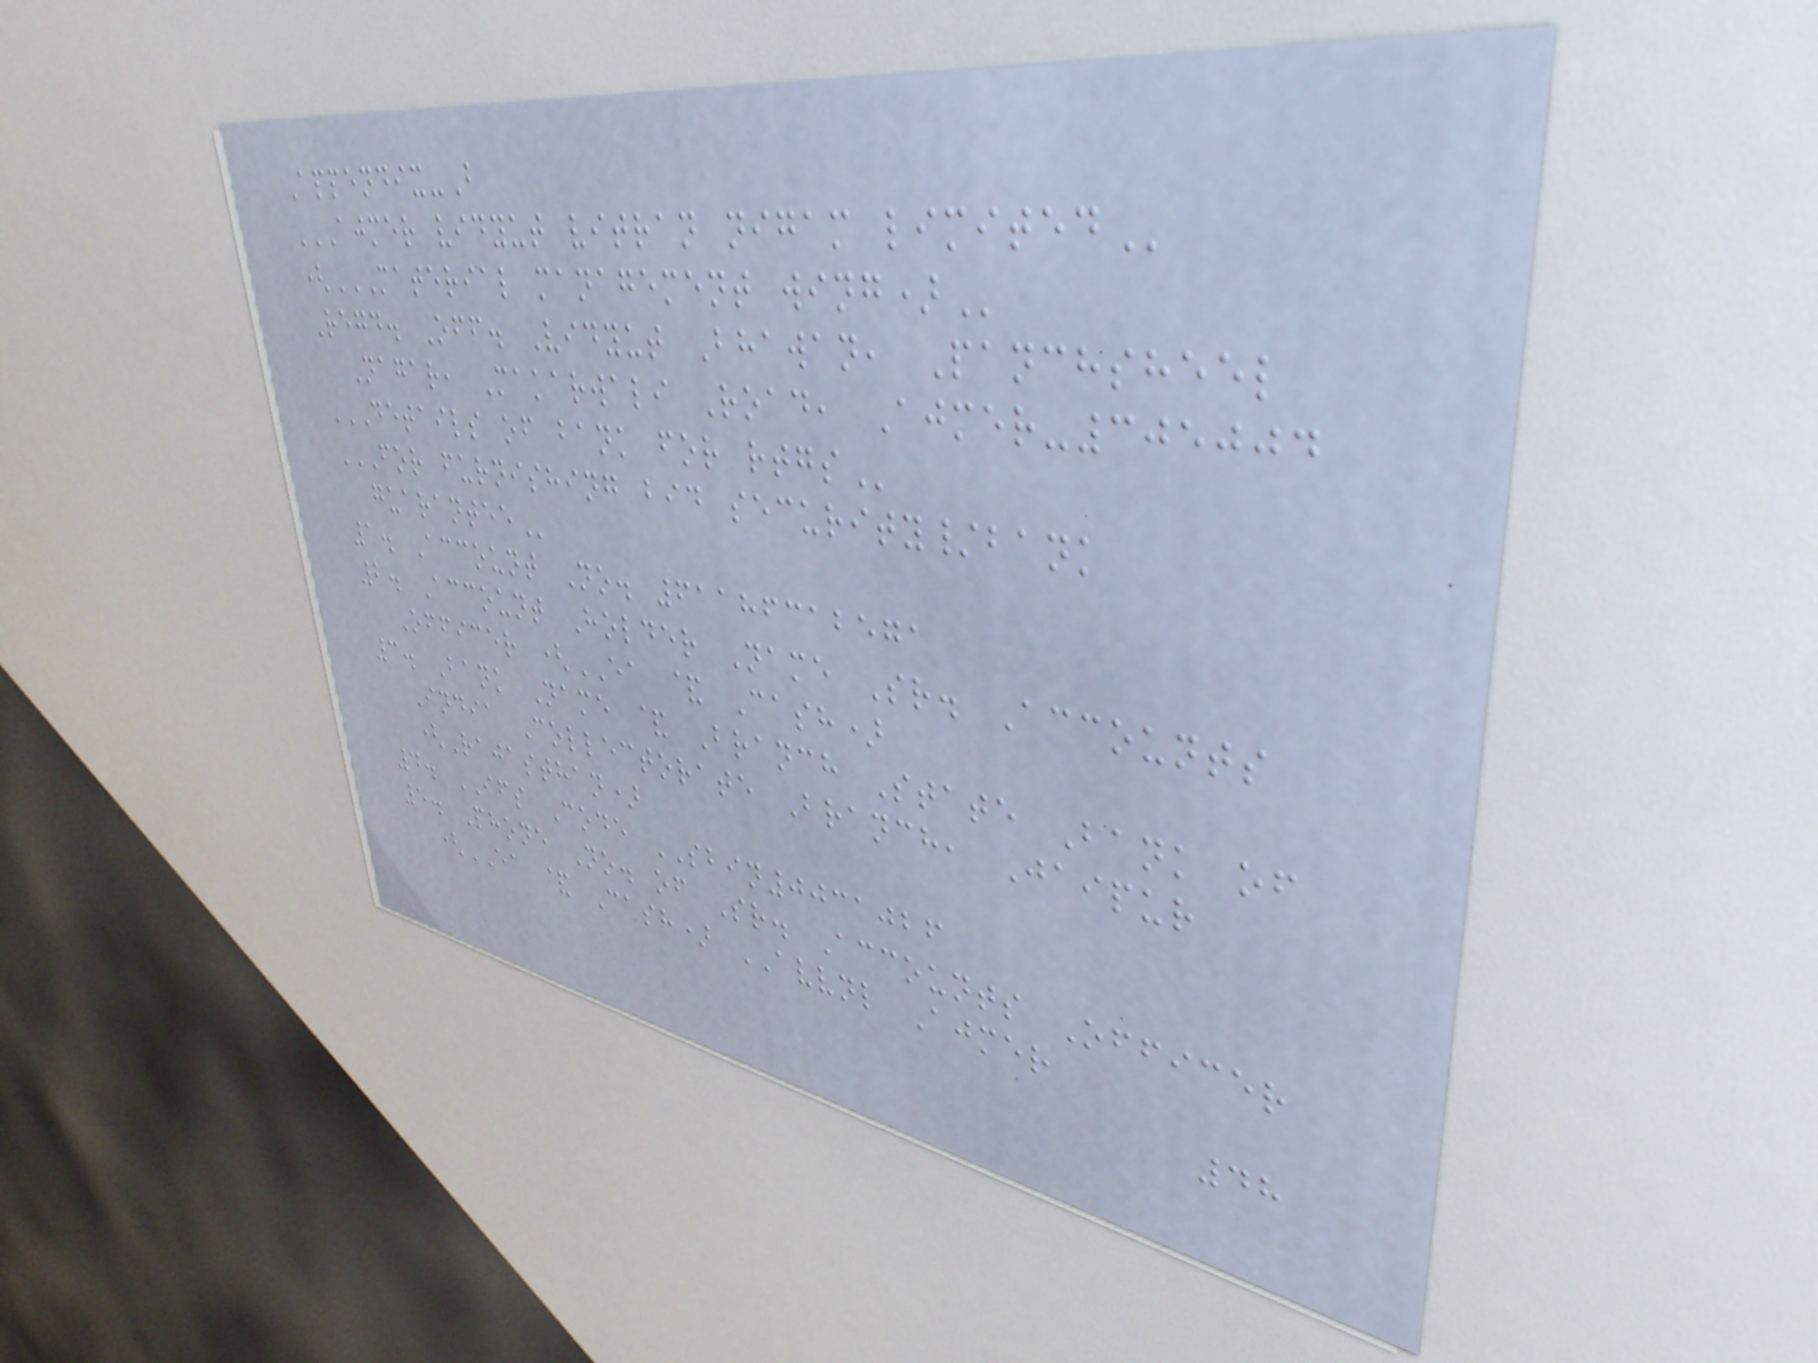Appendix-B
AJMER VIDYUT VITRAN NIGAM LIMITED
(MATERIAL MANAGEMENT WING)
Regd. Off. Vidyut Bhawan, Panchsheel
Nagar, Makarwali Road, Ajmer-305004
DETAILS OF BANK FOR RTGS
FOR FURNISHING BID SECURITY/BANK
GUARANTEE
1. Account No. 61186312571
2. Account Holder Name Sr. Accounts
Officer (EA & Cash)
3. Bank Name & Branch State Bank of
India Collectorate Branch, Jaipur
(Rajasthan)
4. IFS Code SBIN0031026
5. Phone No. of Sr. Accounts Officer
(EA & Cash) AVVNL Ajmer
48
